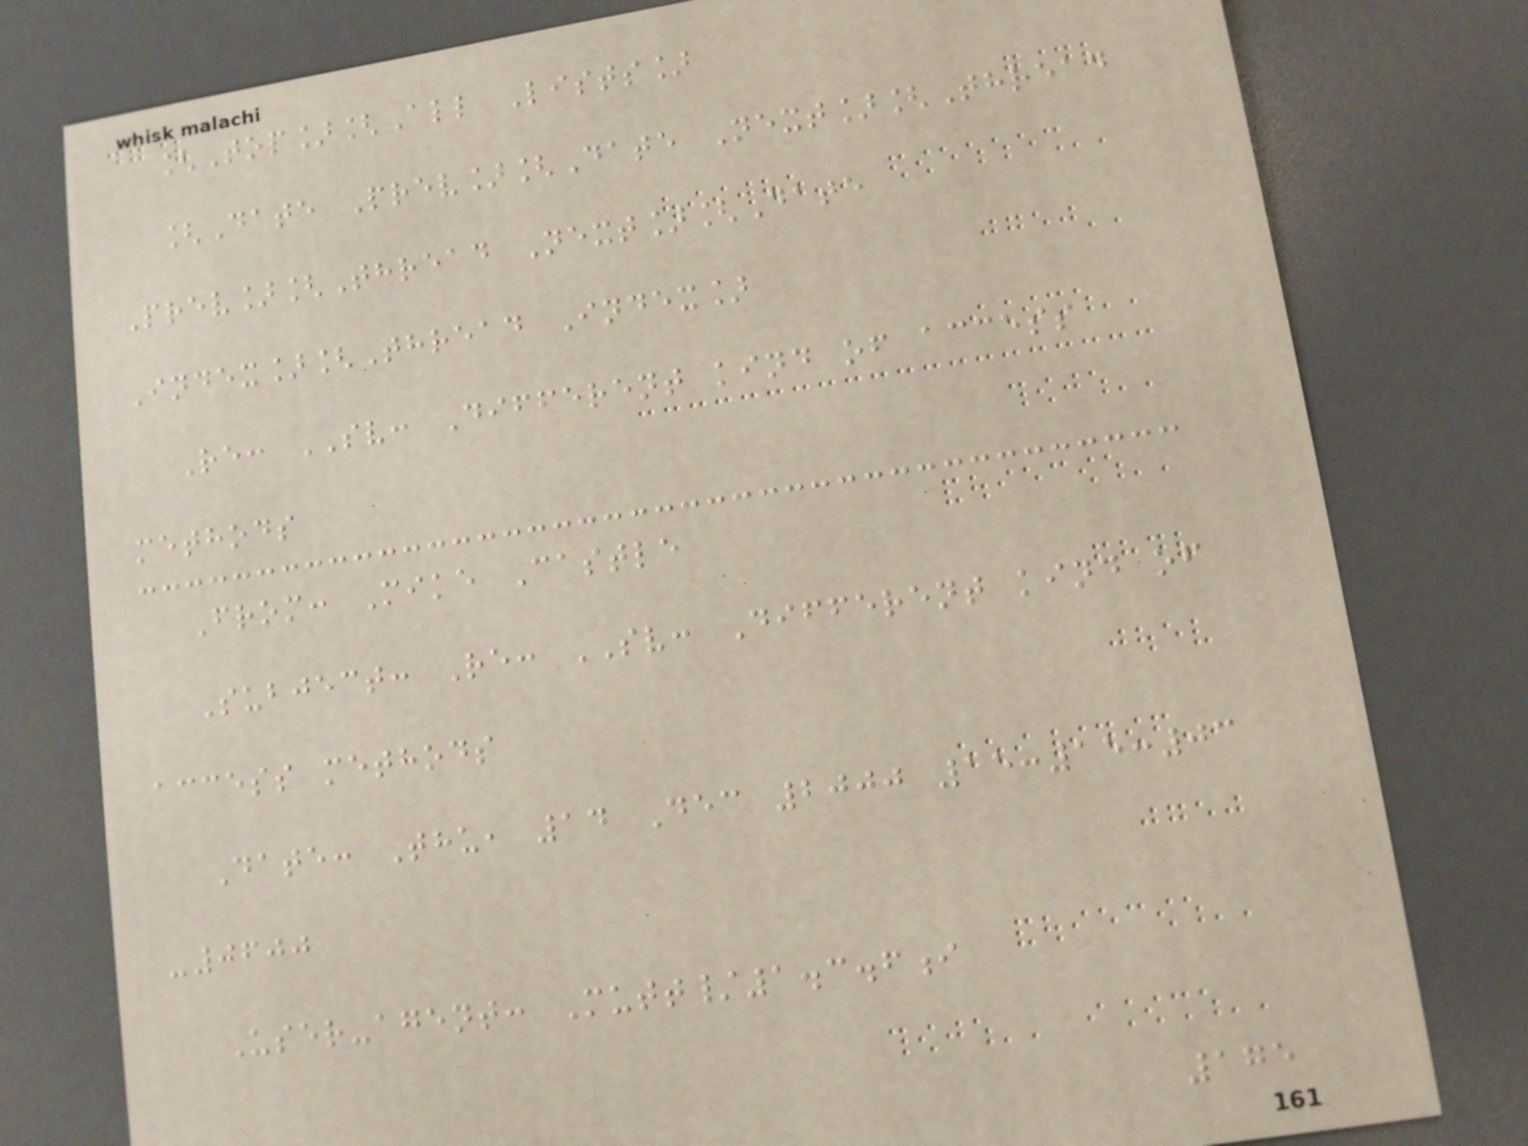[Top][All Lists]
[Date Prev][Date Next][Thread
Prev][Thread Next][Date
Index][Thread Index]
Re: SV: Different kind of access
methods
From: Mike Castle
Subject: Re: SV: Different kind of
access methods
Date: Thu, 14 Dec 2000 15:15:03
-0600
User-agent: Mutt/1.3.6i
175
